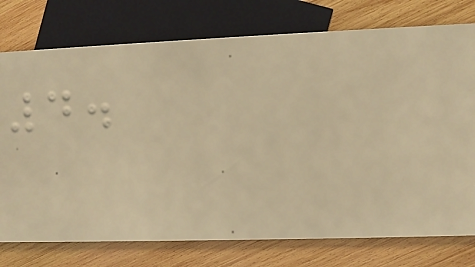4.
